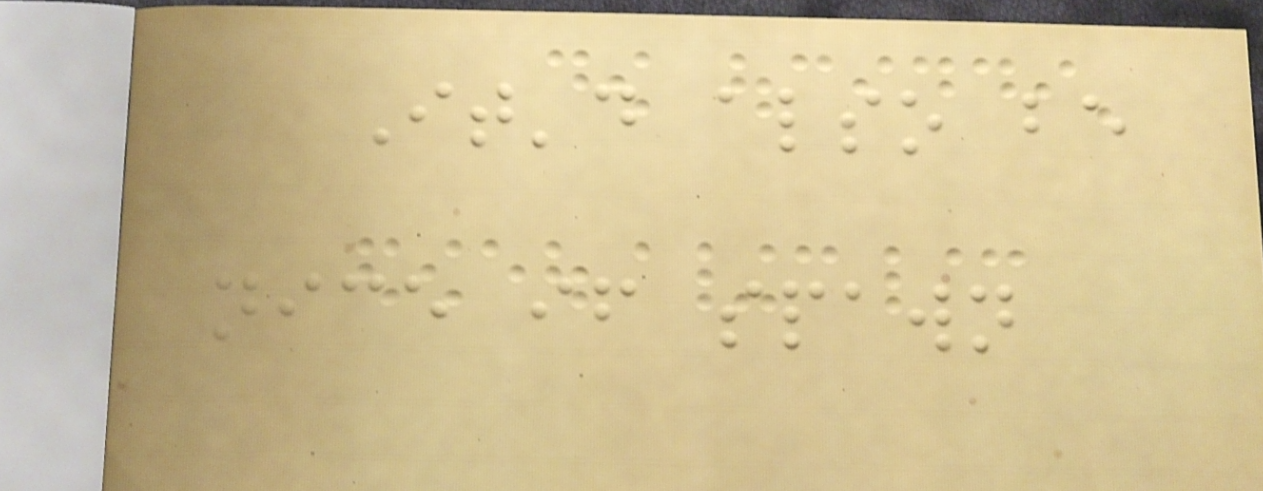It'd also be
nice if spawn
